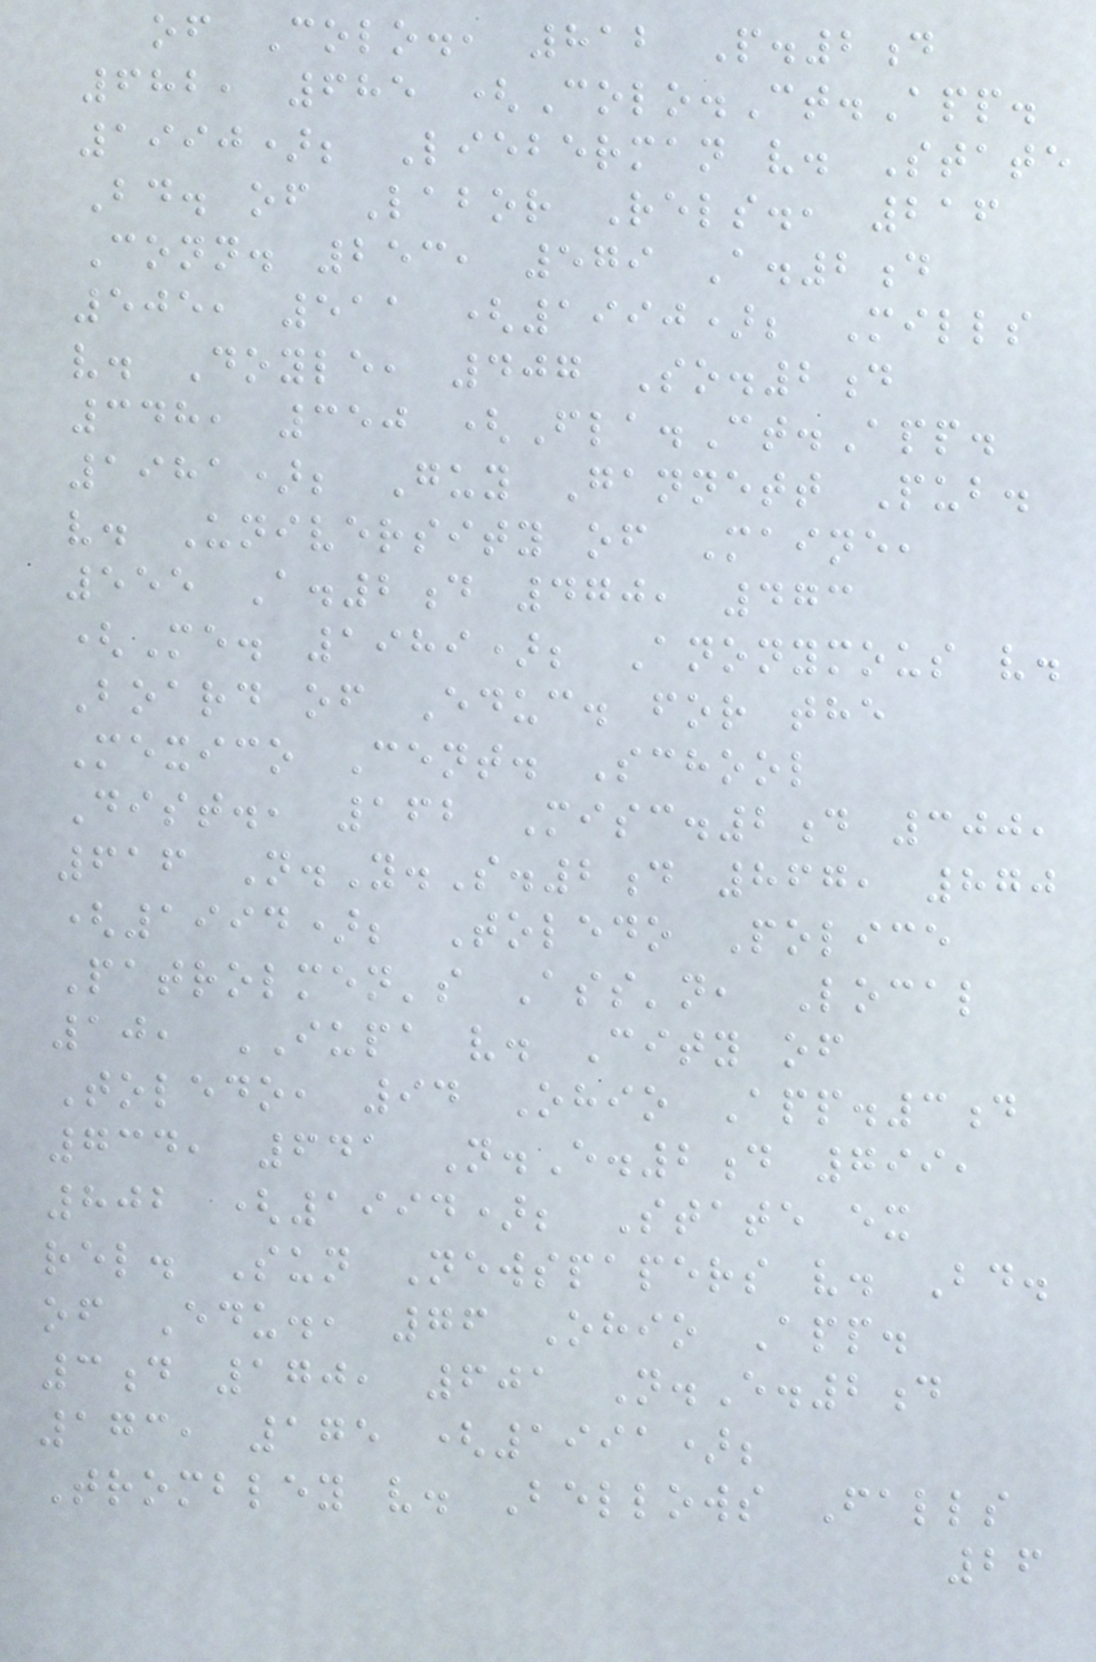of Colo., 812 P.2d
682, 685 (Colo.Ct.App.
1990); Lieberman v. State
Bd. of Labor Rels., 216
Conn. 253, 579 A.2d
505, 511 (1990); Mills
v. Doyle, 407 So.2d
348, 350 (Fla.Ct.App.
1981); Guy Gannett Pub.
v. University of Maine,
555 A.2d 470, 473
(Me. 1989); Anonymous v.
Board of Educ. for the
Mexico Cent. School
Dist., 162 Misc.2d 300,
616 N.Y.S.2d 867, 870
(1994); Toledo Police
Patrolmen's Ass'n, Local
10, IUPA v. City of
Toledo, 94 Ohio App.3d
734, 641 N.E.2d 799,
802 (1994); State ex
rel. Sun Newspapers v. Bd.
of Edu., 76 Ohio App.
3d 170, 601 N.E.2d
173, 175 (1991);
Trombley v. Bellows Falls
26
